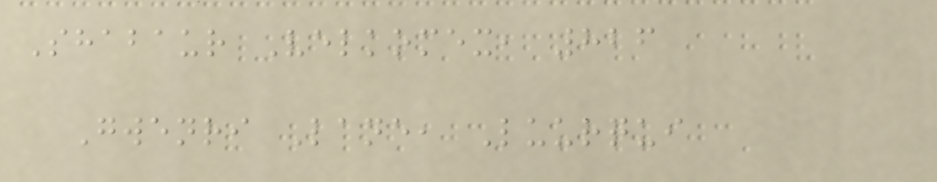Shabaur Velkomex, 826
Gwenri Lane, Luurqui
